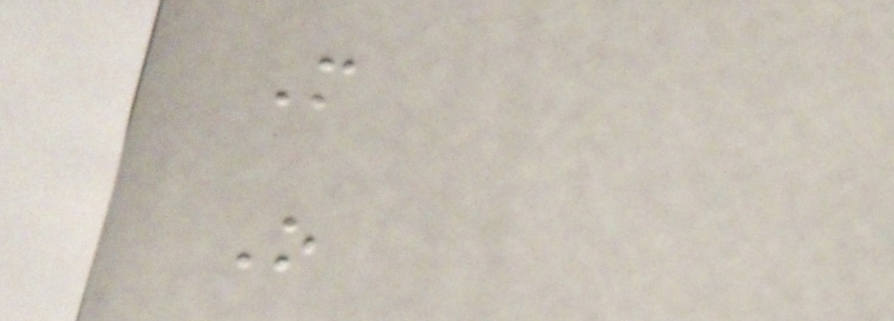M
O
